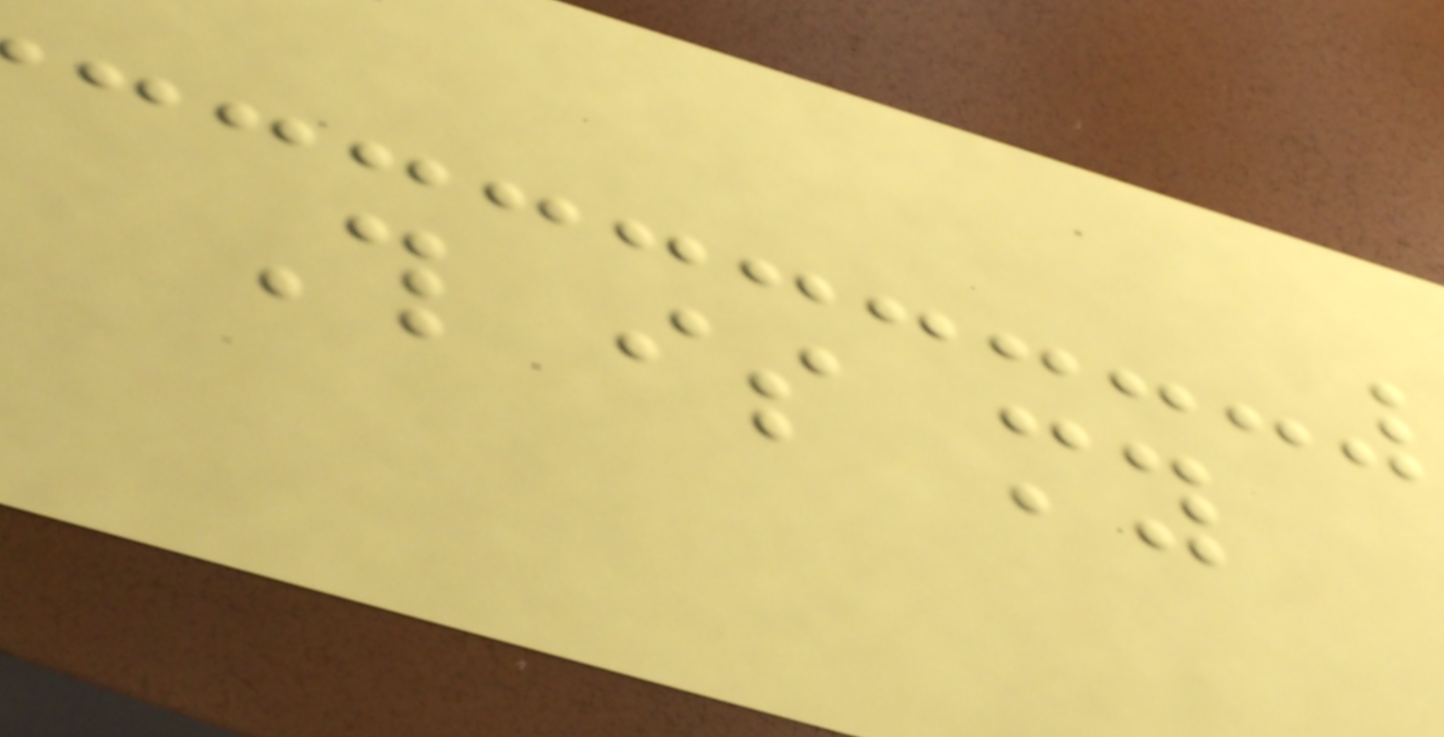This is my
